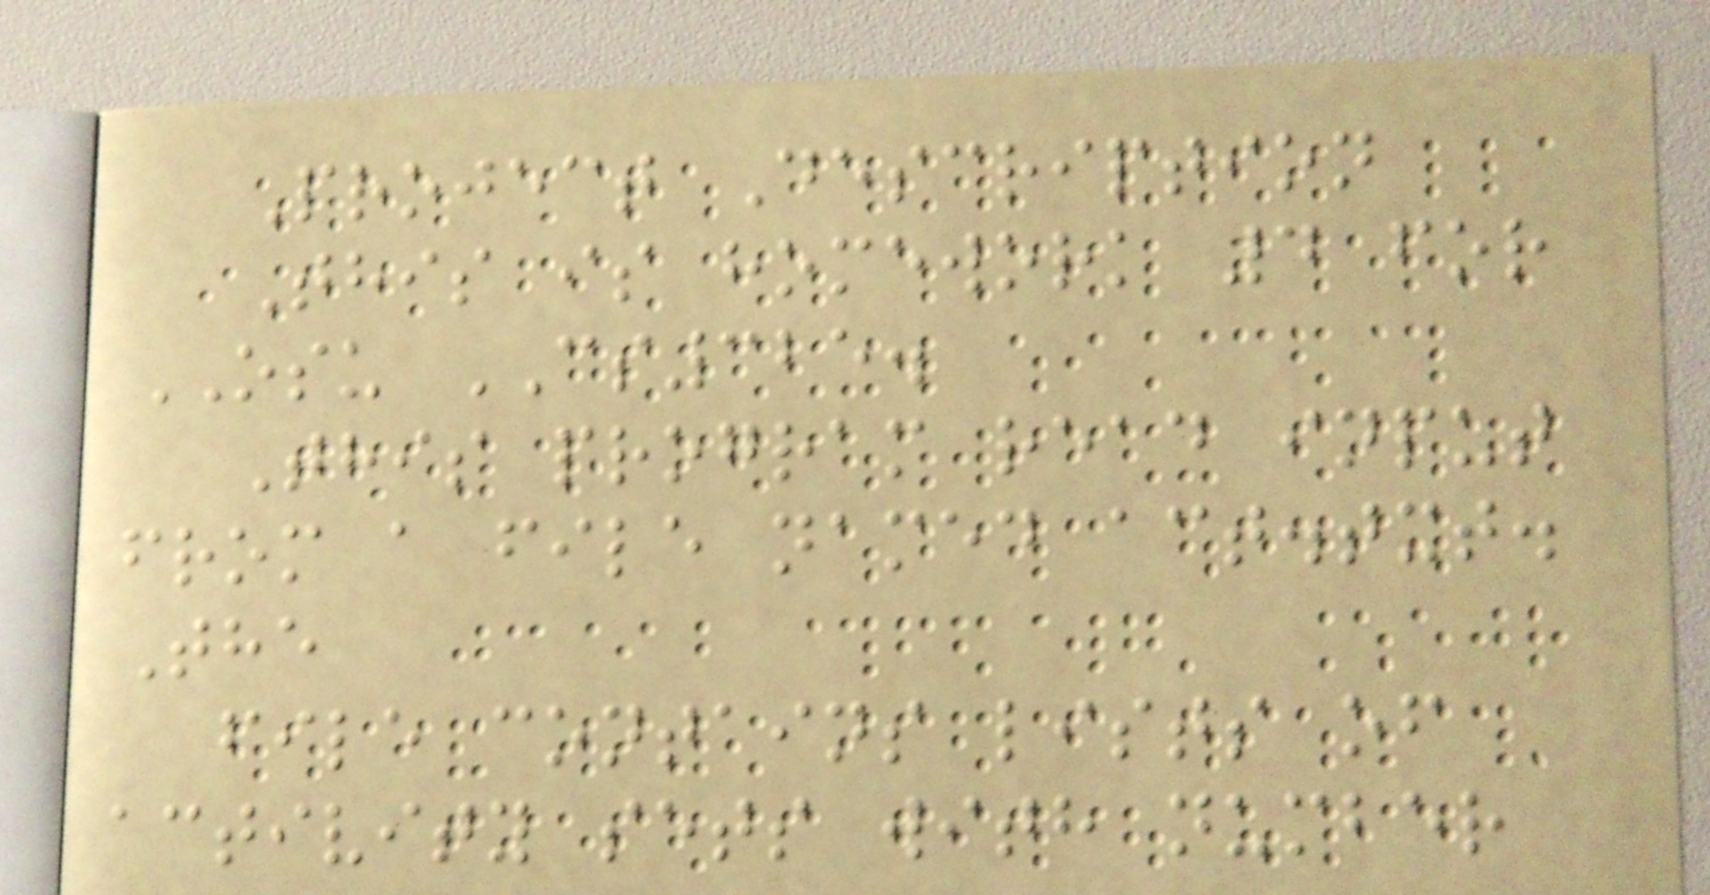Project Description
This is homework 4 for
OSU CS325.
This program read input
from a file named act.txt.
The
file contains lists of
activity sets with number
